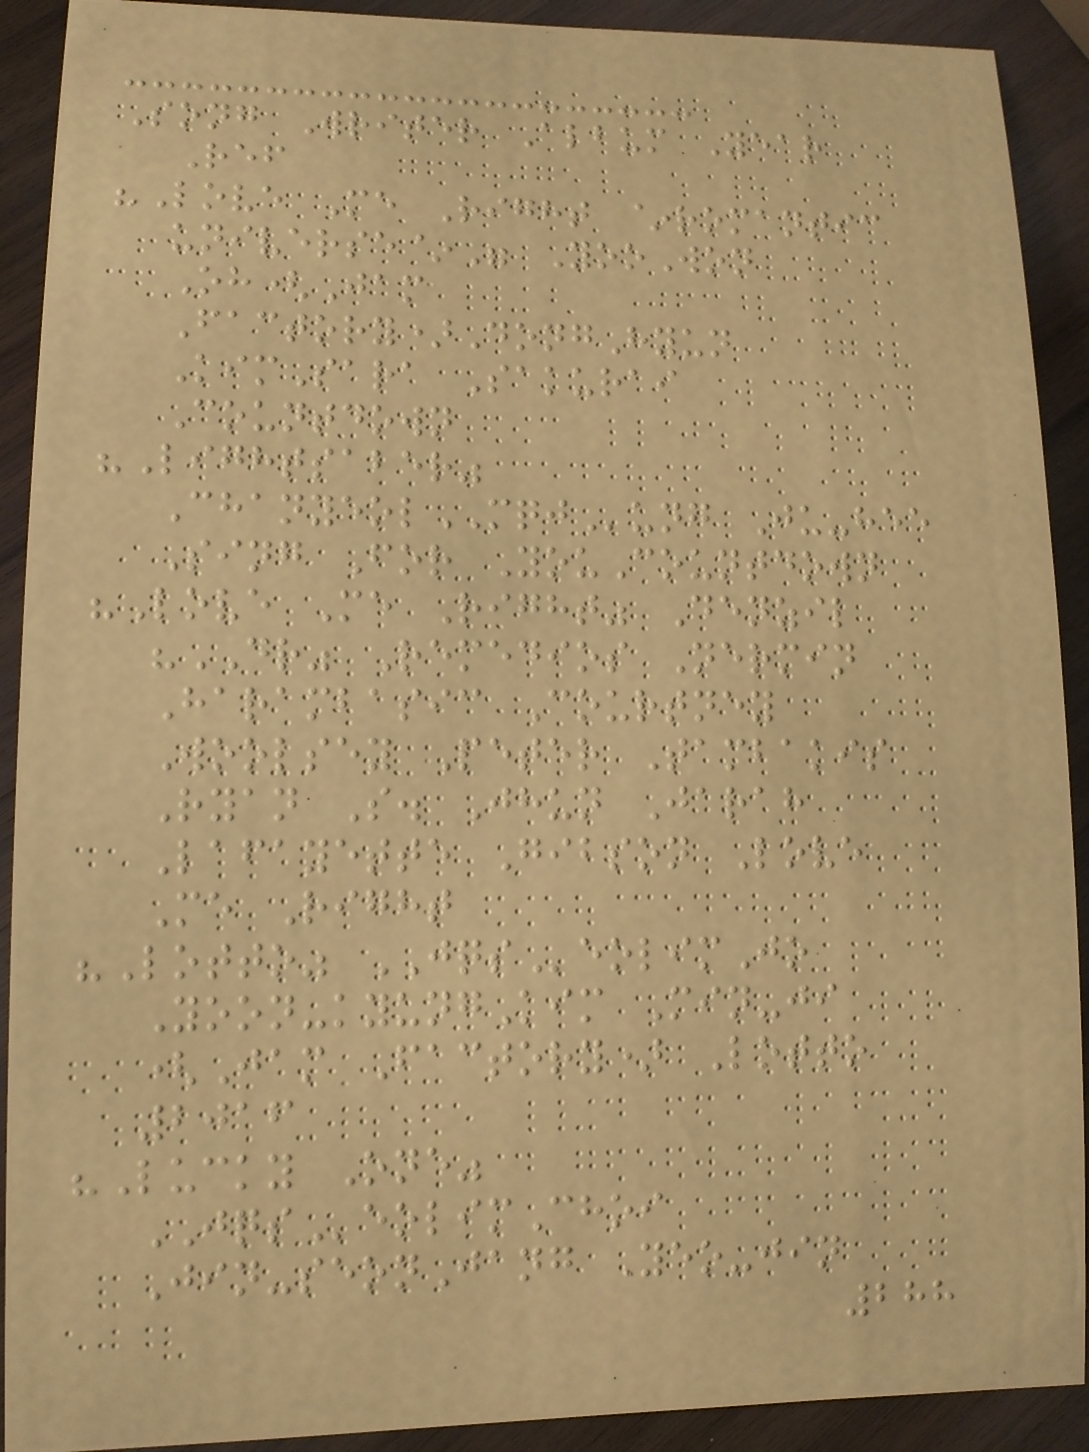Song Writer Album Year
Ref
"Love Me Right ~romantic
universe~" YooWon
Oh(Jam
Factory)DongHyun
KimSara Sakurai
Countdown
"Lightsaber"
ChanyeolMQJung Ju-hee
Sing For YouCountdown
"Love Me Right" Denzil
"DR" Remedios Nermin
Harambasic Courtney
Woolsey Peter Tambakis
Ryan S. Jhun Jarah
Lafayette Gibson Love
Me Right
"Lotto" JQSeolimJo
Yoon-kyungKim Min-ji
(Jam Factory) Lotto
2016
"Lucky One"
JQSeolimChoi
Jin-seonJang Yeo-jin
288
